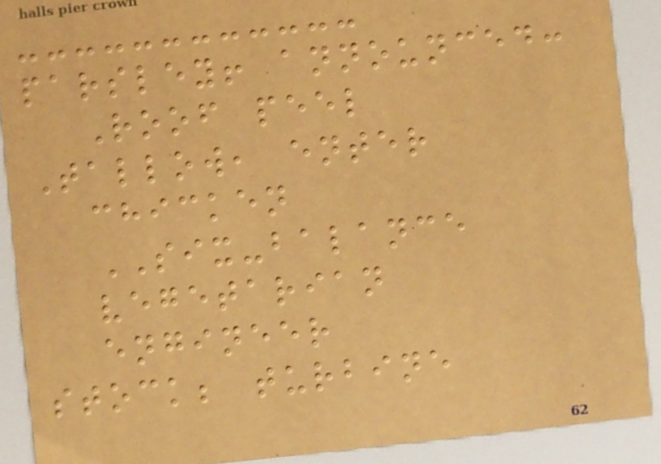parsley! announced:
Roof peel
Tallow, enter
chicken
SIX-balance
vegetarian
engineer
stock; turbine
